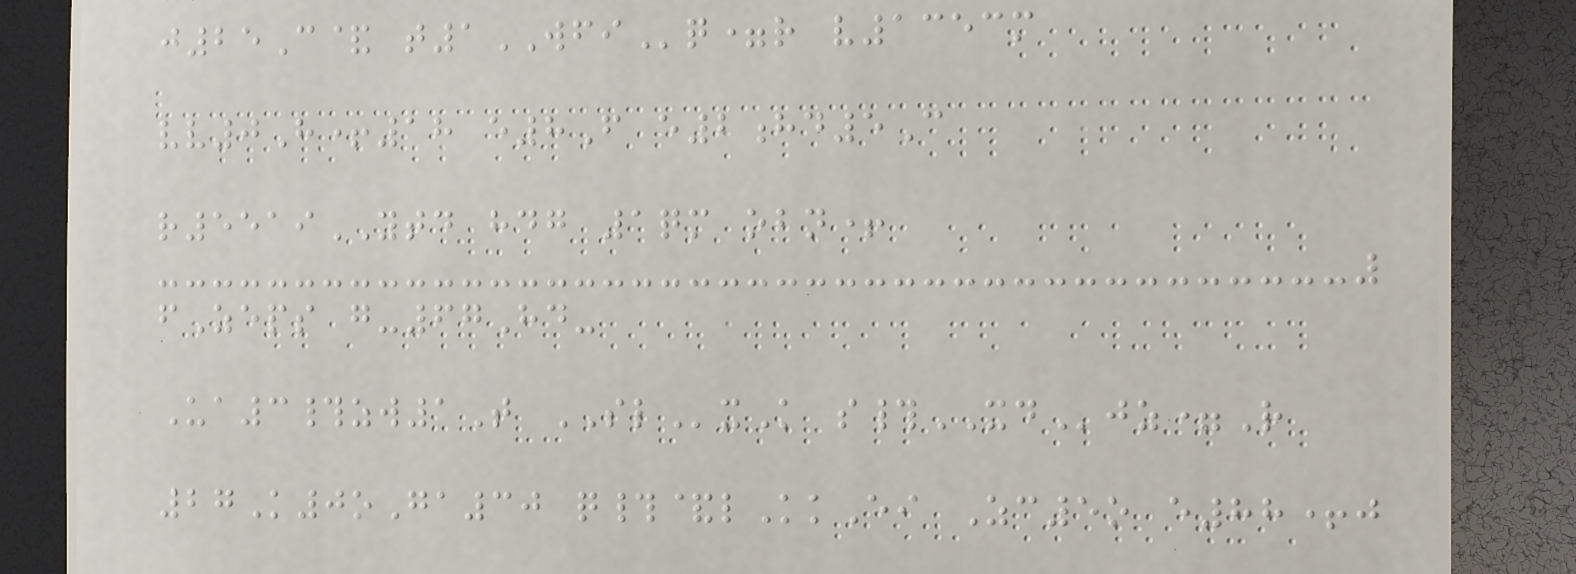j25C& t1WFIq=r v1353m
vv0H+18 e8F e2hd5C
r5519YTD hdg 1qm obn+
fZeps g-67Hd-
Ua3#zw1T SLxK s#XDjz=R
27K0oGa30 q#&lKkEi Zc5o e88+j
